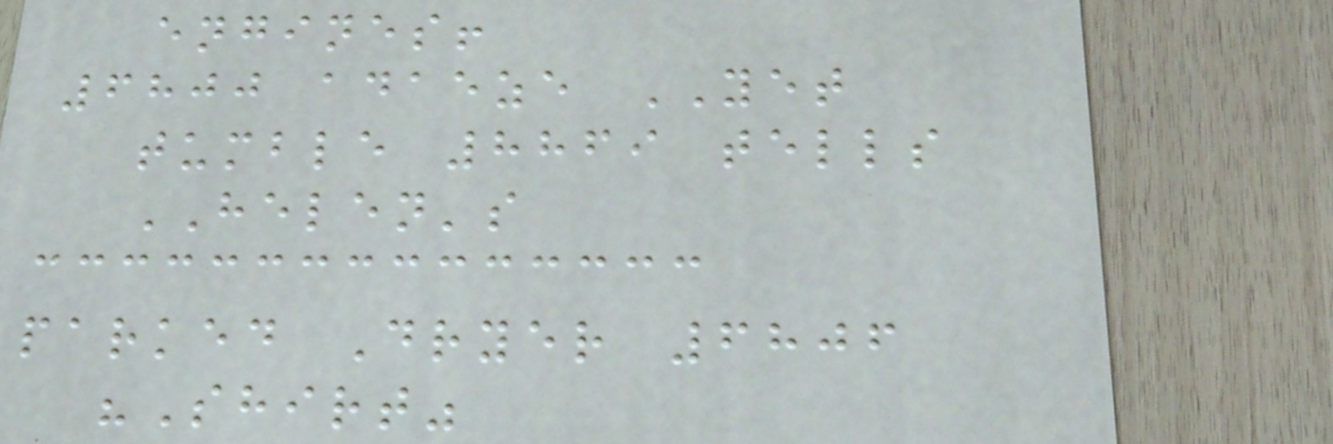engines!
6800 adaeze YET
tumble 8869 tells
HELEN's
parked Dryer 6806
"Shirt"
